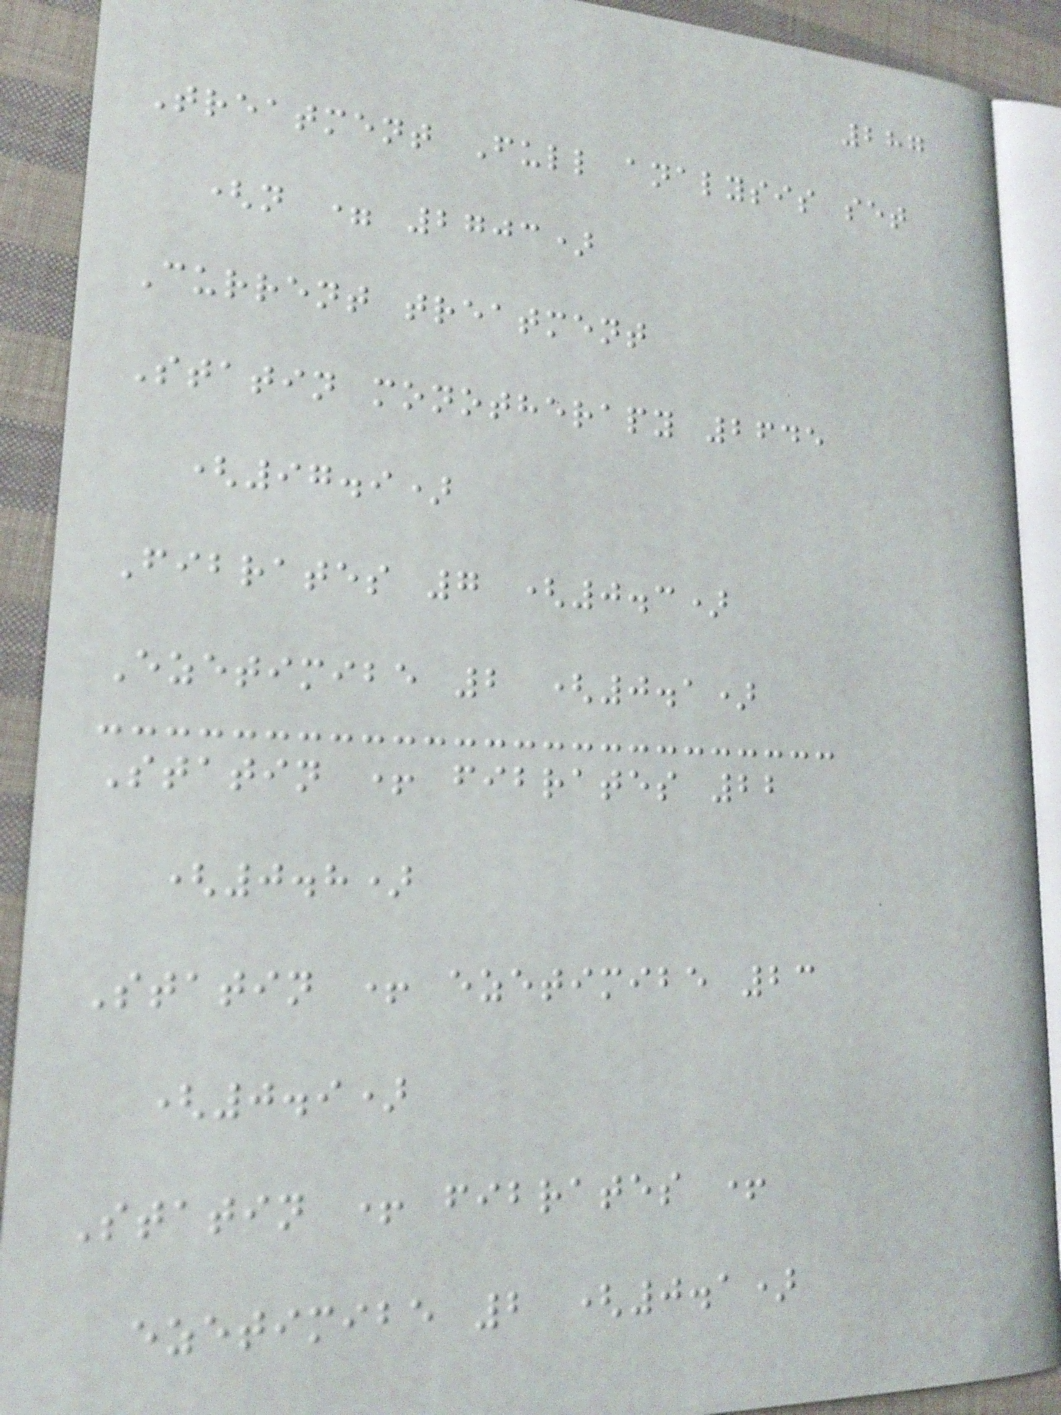287
Treatment Full analysis set
(n = 2703)
Current treatment
Statin monotherapy 2645
(97.9)
Fibrates 7 (0.3)
Ezetimibe 2 (0.1)
Statin + fibrates 22
(0.8)
Statin + ezetimibe 23
(0.9)
Statin + fibrates +
ezetimibe 2 (0.1)
